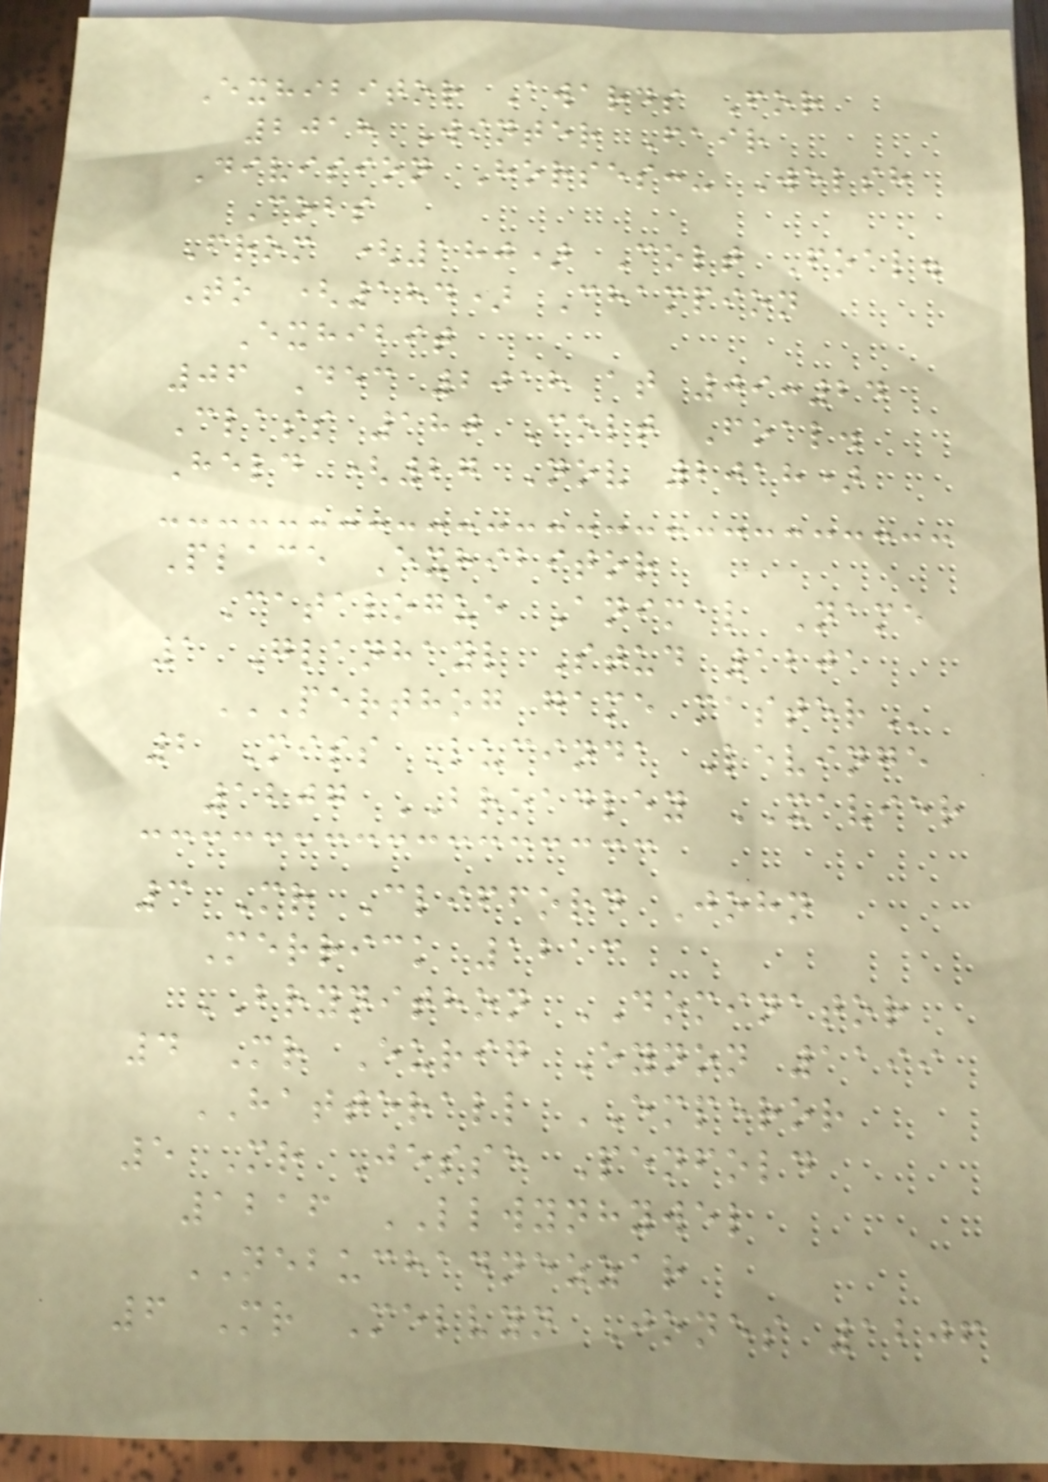Exhibitor Awards For
2018 Winter Fair
Division Horses:- Welsh
Cobs
From (180) Colt Foal.
To (184) Champion
Exhibit
06 Dec 2018 at 09:24
Class 180 Colt Foal.
Held (27 Nov 2018)
Place Exhibitor
Catalogue Animal Name
1 Glanhayl Stud 1201
PERTHOG GAME MASTER
2 Miss Lucinda Levinge
1207 BROADLEY XAVIER
3 Mr Clifford John
Merrick 1213
BRYNITHON DOMINATOR
4 Mr Eurig Eynon 1199
HATTERALL EMPEROR
5 Mr Jesse Penfold
1216 LLWYNHYWEL
NEBUCHADNEZZAR
6 Mr Melvyn Jones 1206
